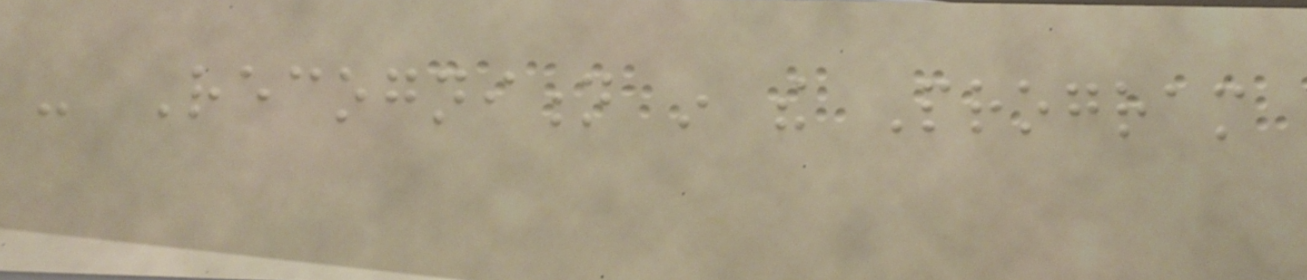- Recognition in the Program
